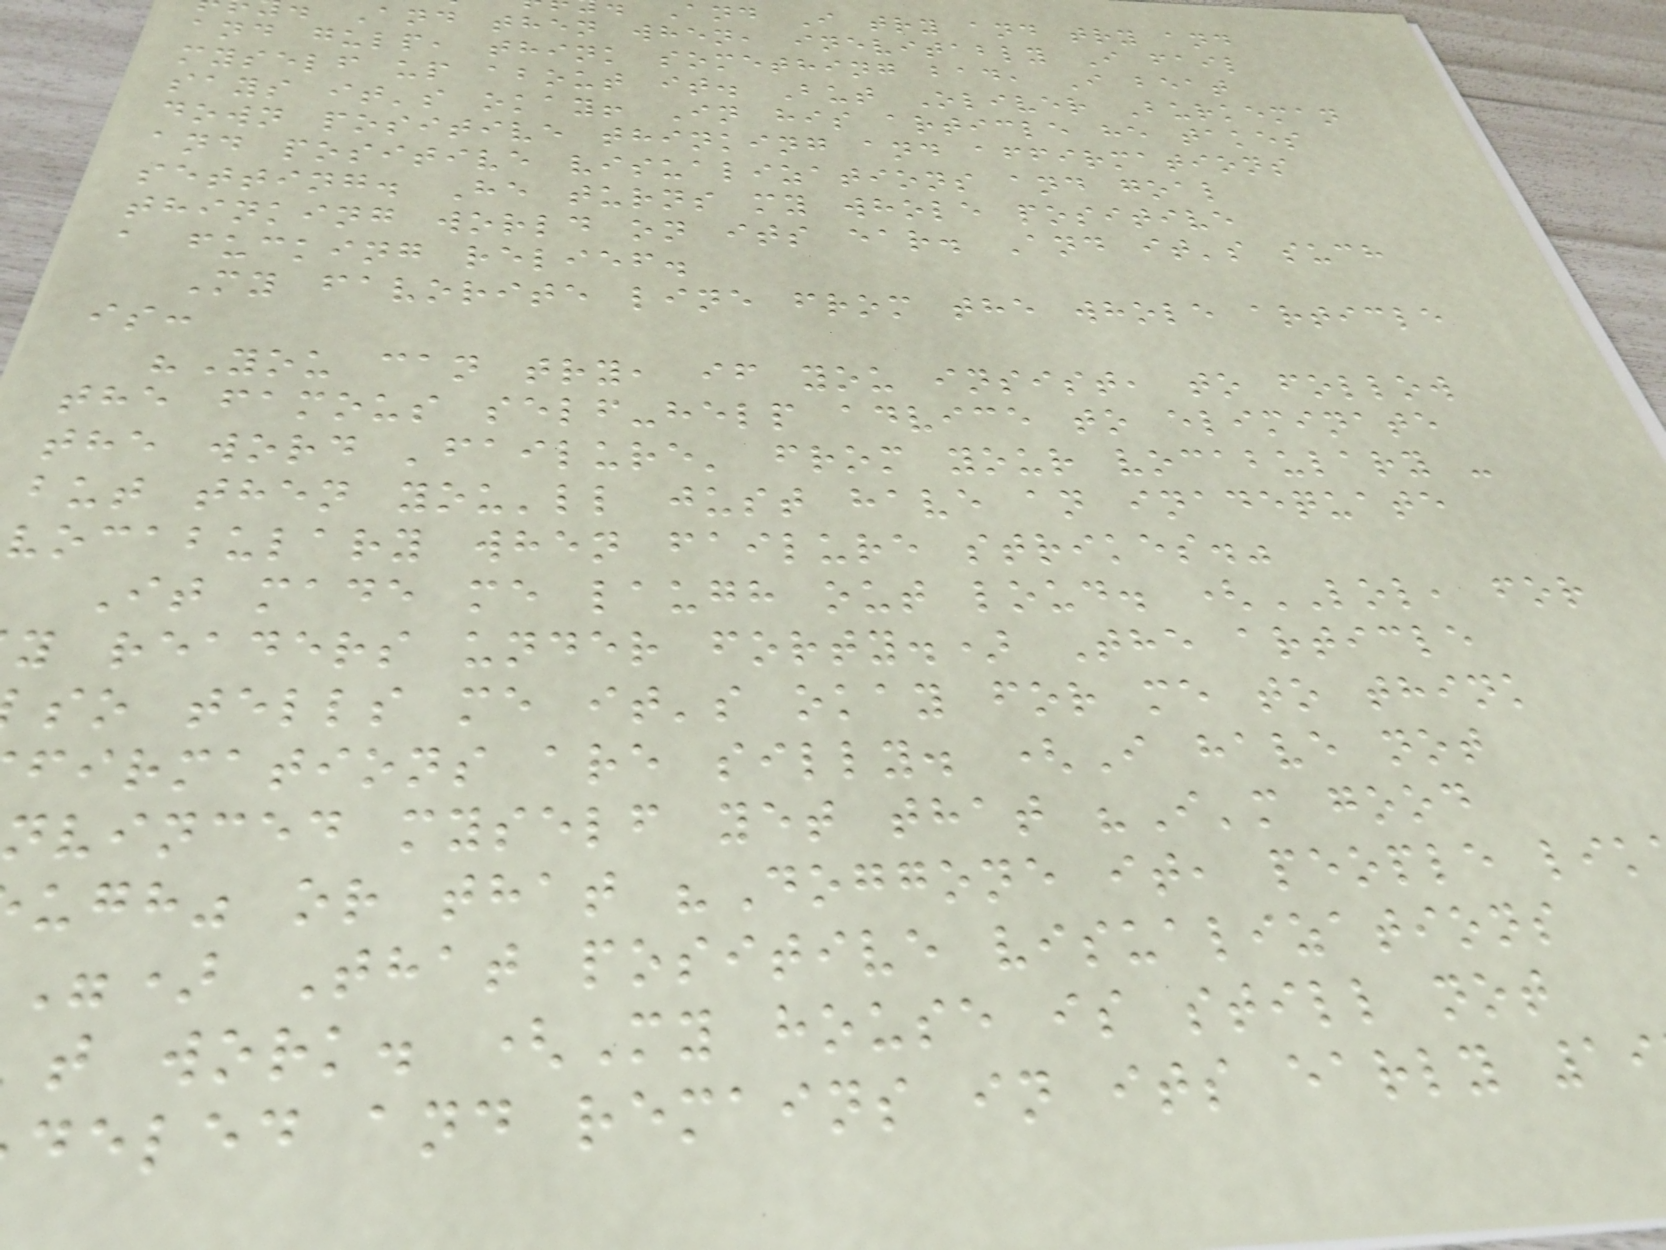and I try and try and
And then when, inevitably I fail
and gulp, think something bad, I beat
myself up about it. But Oliver Burkeman
says it's okay! In his article he takes
down positive thinking and affirmations
and positive visualizations and goal
setting. He turns my whole positive
thinking world on its ear. And it's such
a fucking relief.
My favorite line from the whole article
is:
"You can try, if you insist, to follow
the famous self-help advice to eliminate
the word 'failure' from your vocabulary -
but then you'll just have an inadequate
vocabulary when failure strikes."
It made me laugh out loud. (LOL, for
y readers under forty.) The article
so tells me it's okay for me to think
firmations are silly. (I have not
nvinced myself yet that "I'm good
ugh" or that "Doggone it, people lik
t work. (My house is still not
deled and remains in its early 19
